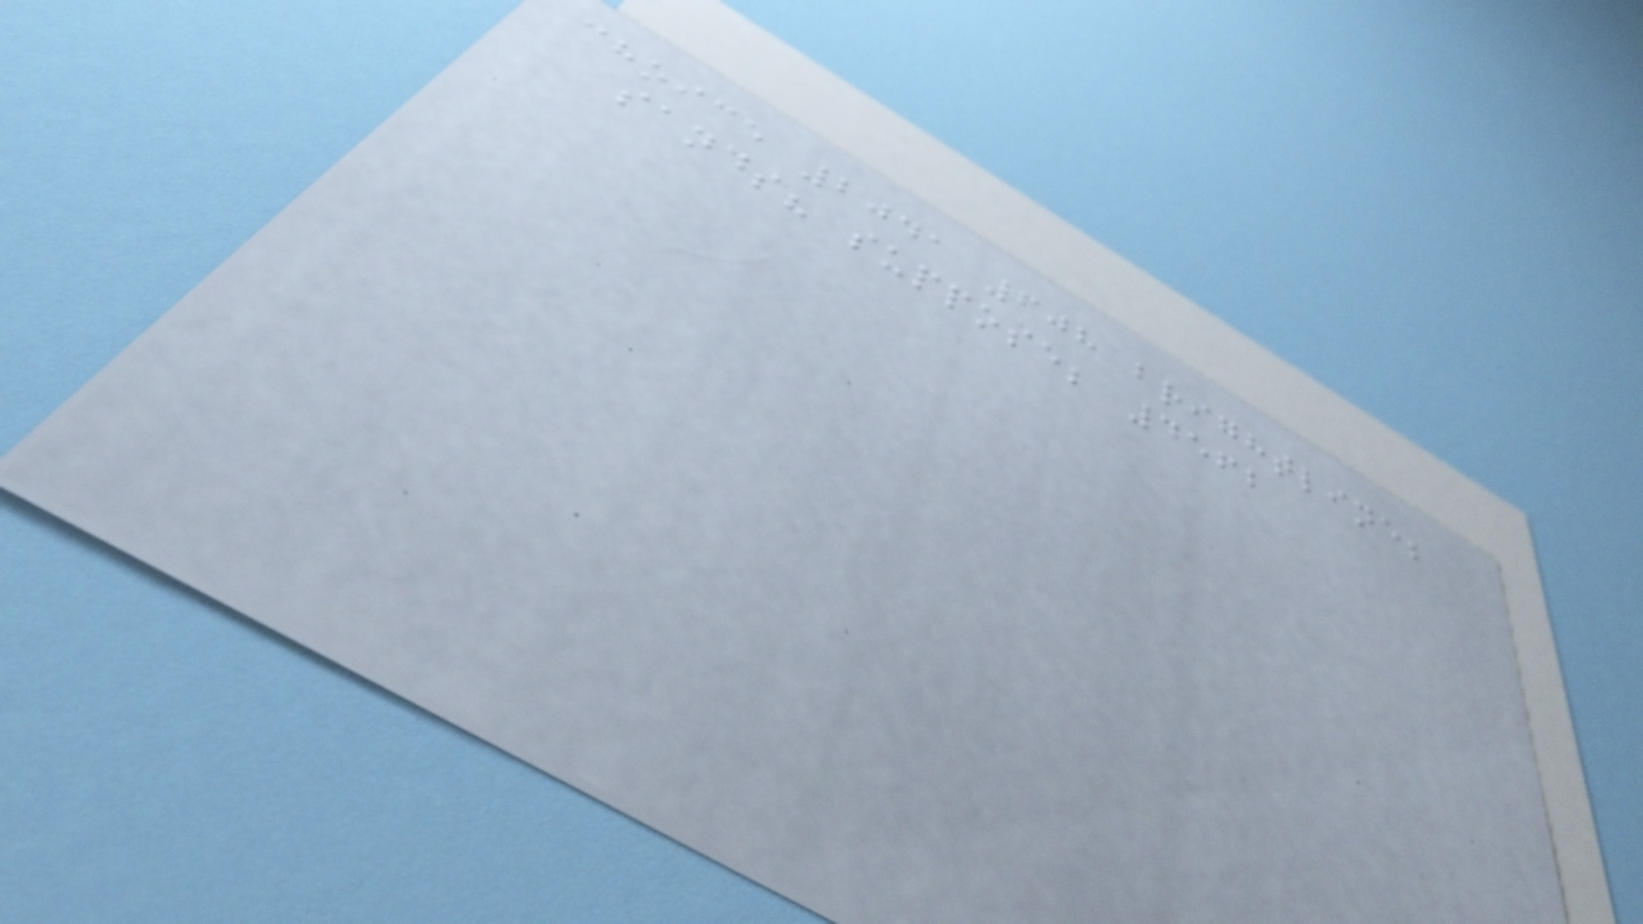choice 2041 608 brightline;
sands? suppose; 4562
